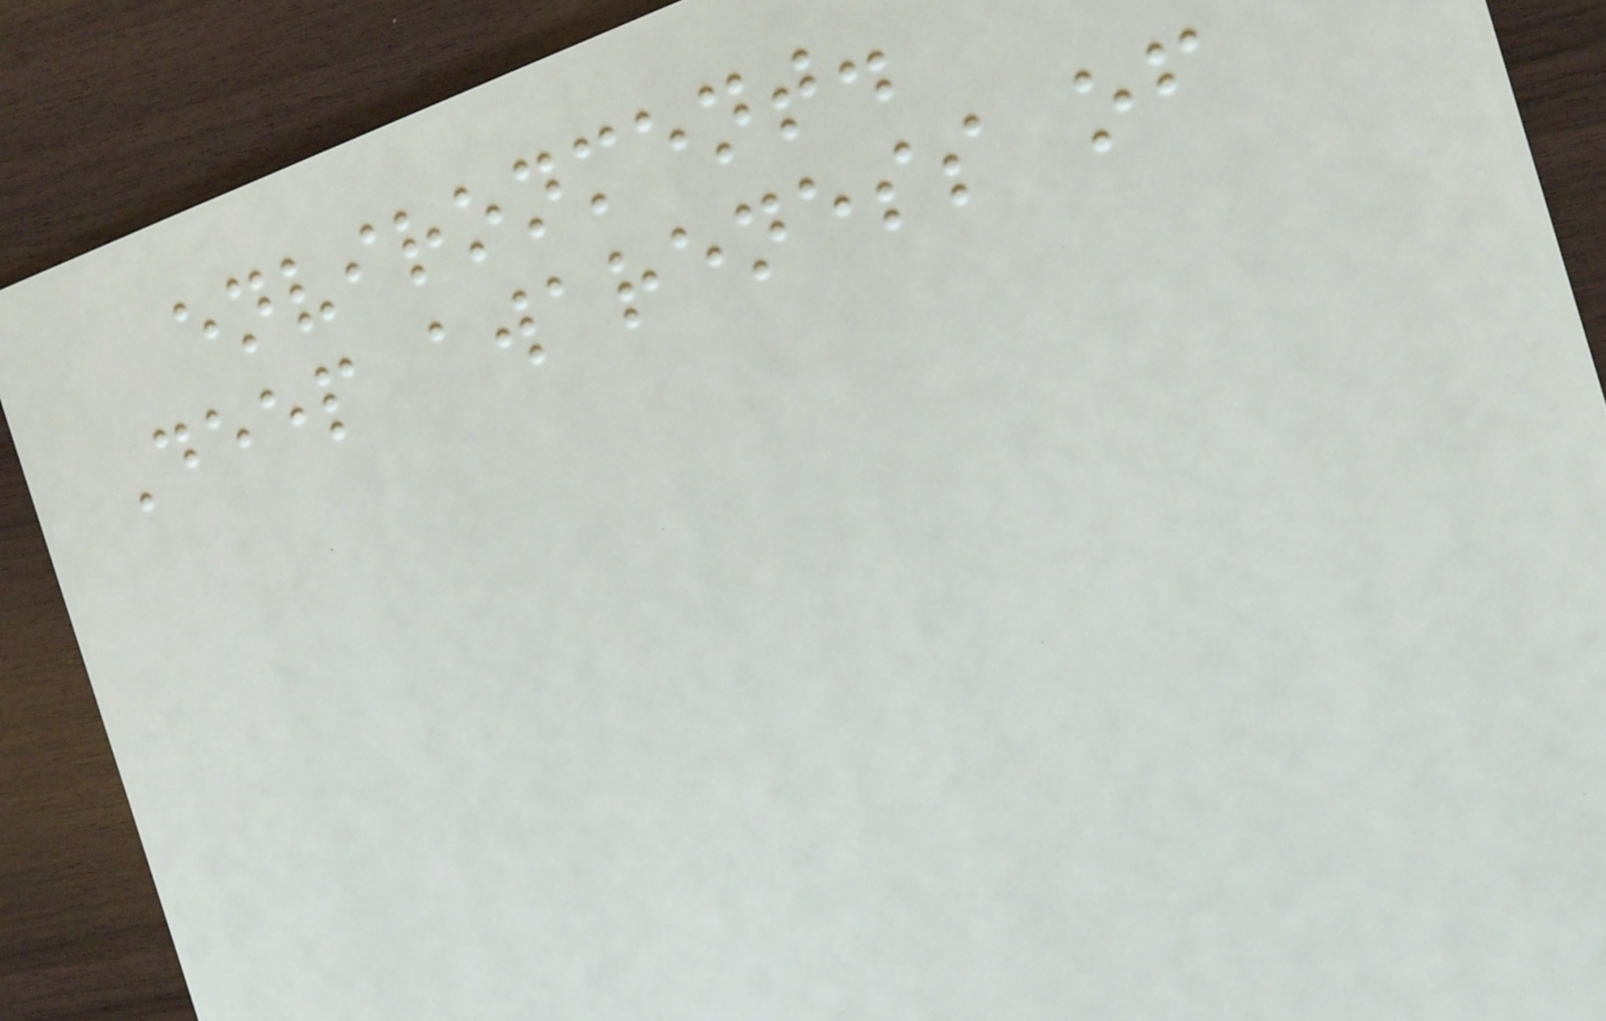environment.
Deep awareness of
